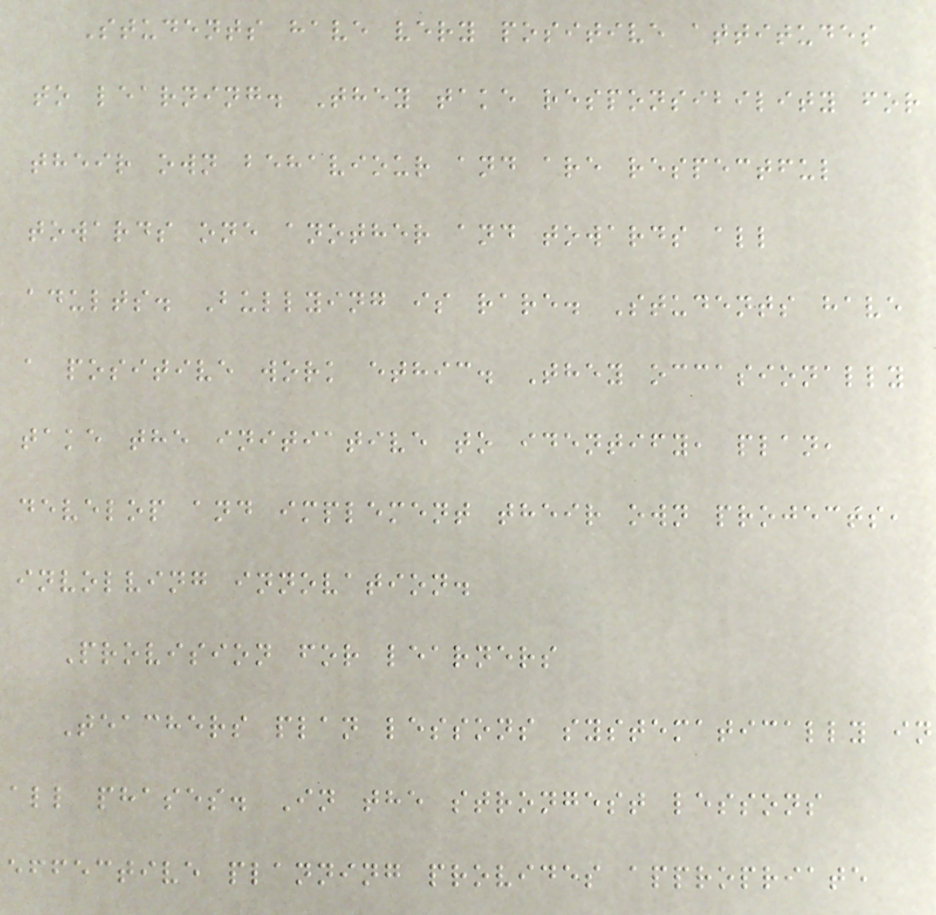Students have very positive attitudes
to learning. They take responsibility for
their own behaviour and are respectful
towards one another and towards all
adults. Bullying is rare. Students have
a positive work ethic. They occasionally
take the initiative to identify, plan,
develop and implement their own projects,
involving innovation.
Provision for learners
Teachers plan lessons systematically in
all phases. In the strongest lessons
effective planning provides appropriate
